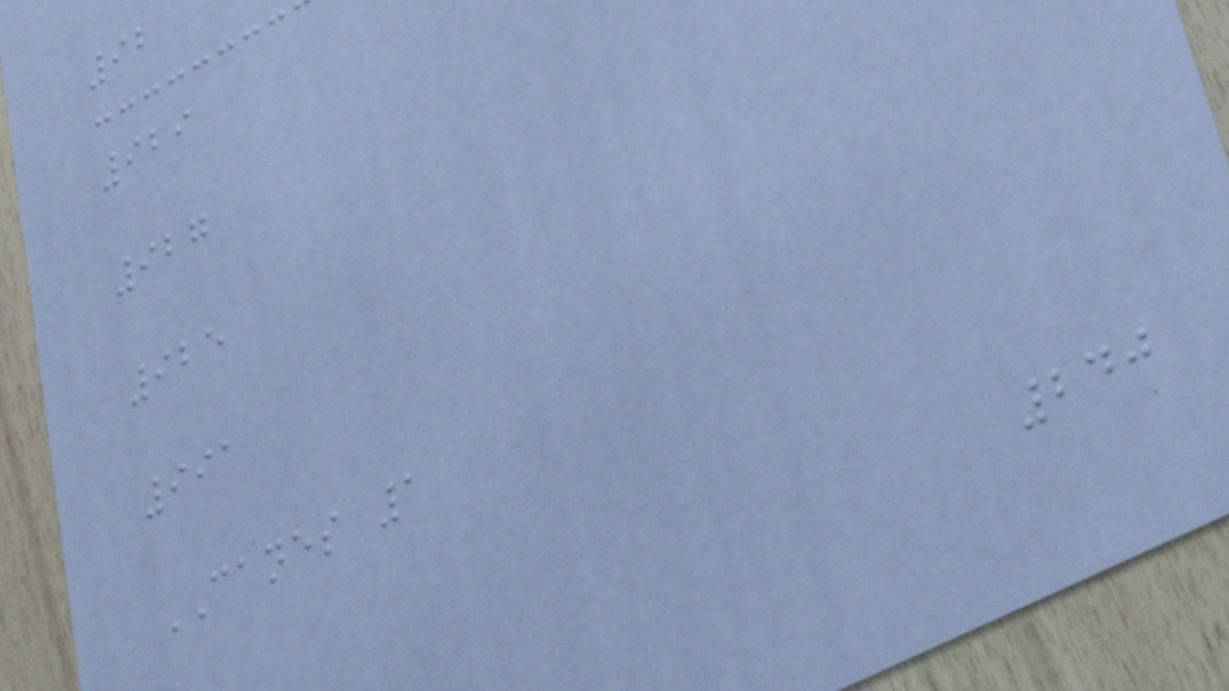92
929
927
925
991
CANES 1
240
